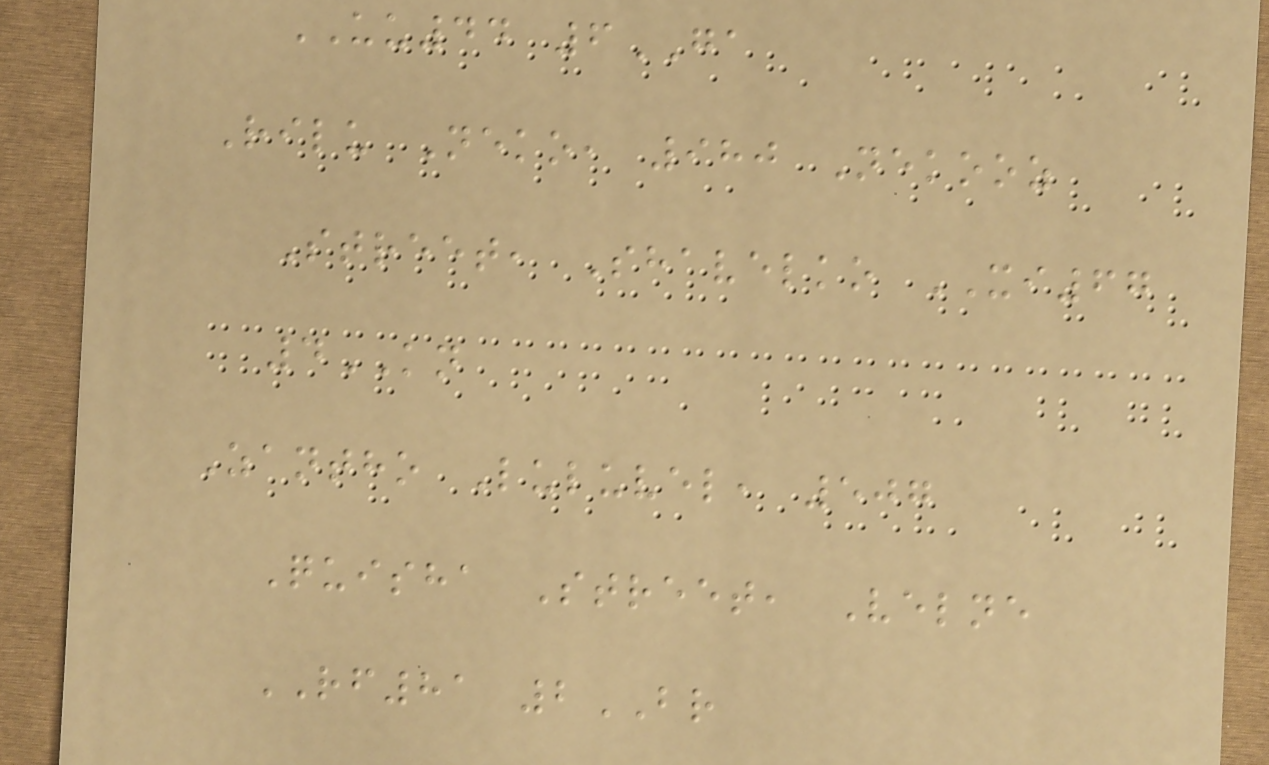UU44 6GA
Rilu Neko, 980 Nekooz
Street, Shavelko XI67
4KN
Zantho Luluvel, 507
Quisha Street, Velne
RF81 2BR
